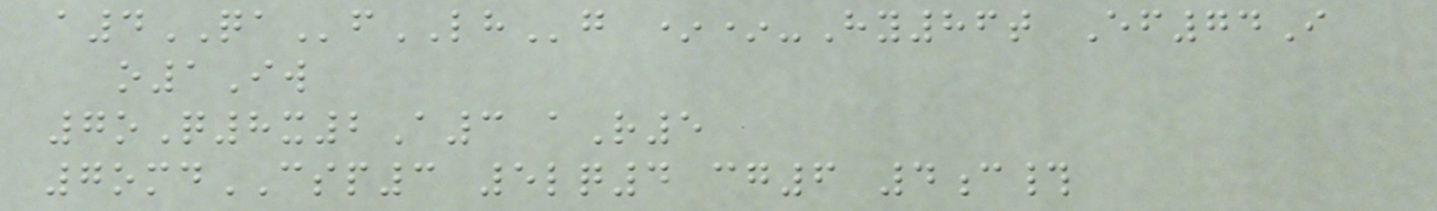a4QAfLHg **-Hy86t Ef74I
o1Iw
7oQ8x2A3 aR5
7omdCSP3 5lq4 cg6 4c#
